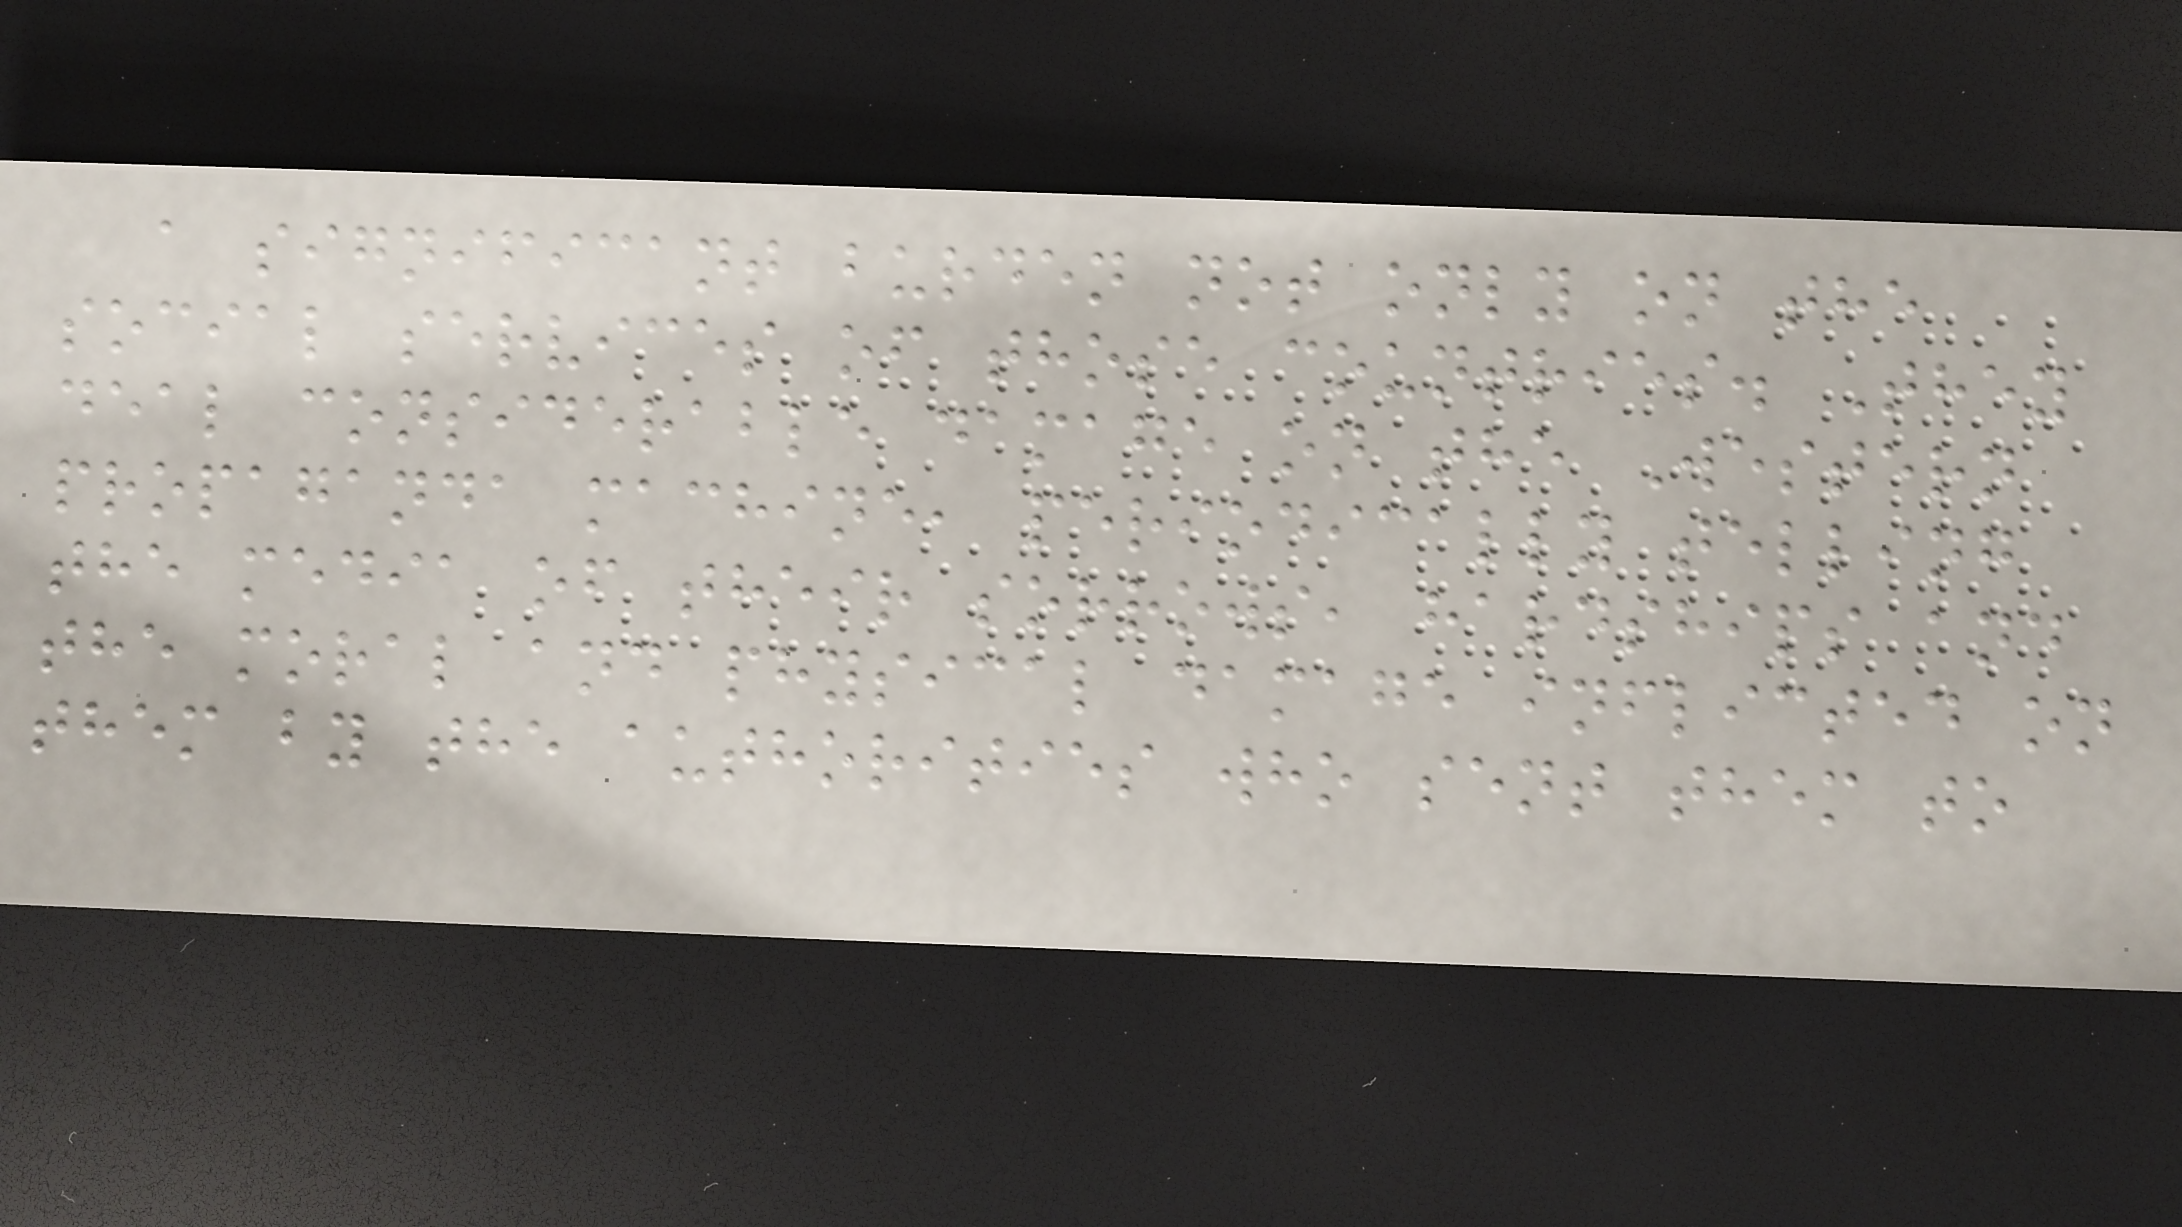a significant burden not only on the
social services of those countries. They
deal considerable damage on the Western
propaganda machine, periodically telling
the media of their sorrows, hardships and
the moral and physical damage inflicted on
them by the authorities who sent them to
